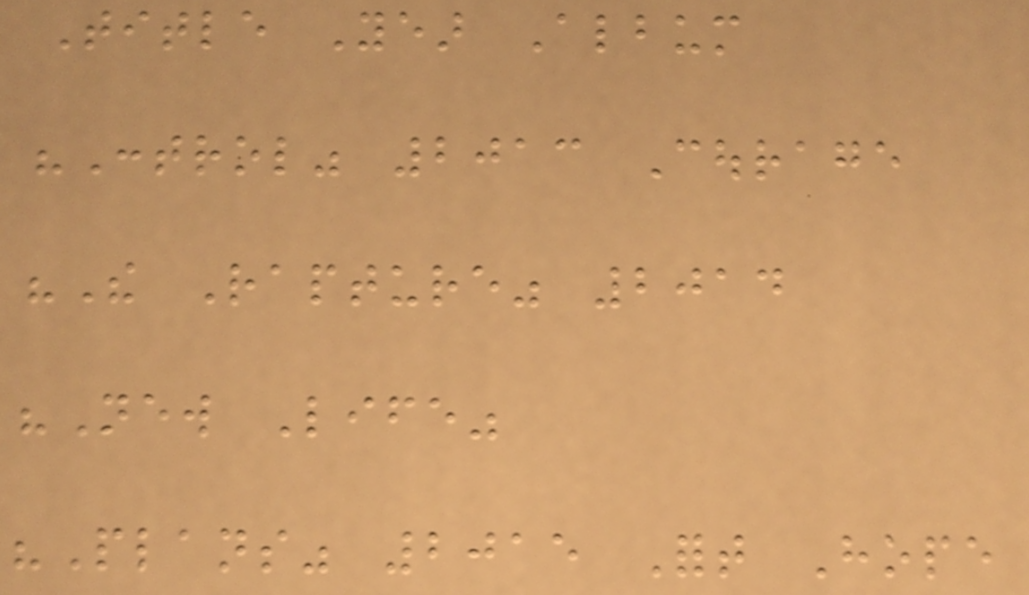Title Year Album
"Control" 2013 Courage
"The Rapture" 2014
"New Life"
"Plans" 2015 Fort Hope
